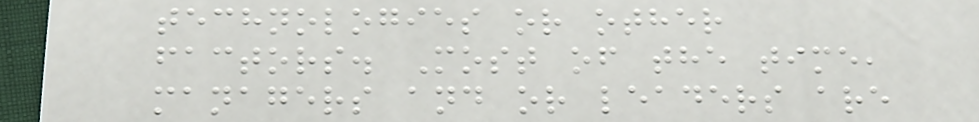technologies or other
factors. Most of the time,
managers and or leaders are
